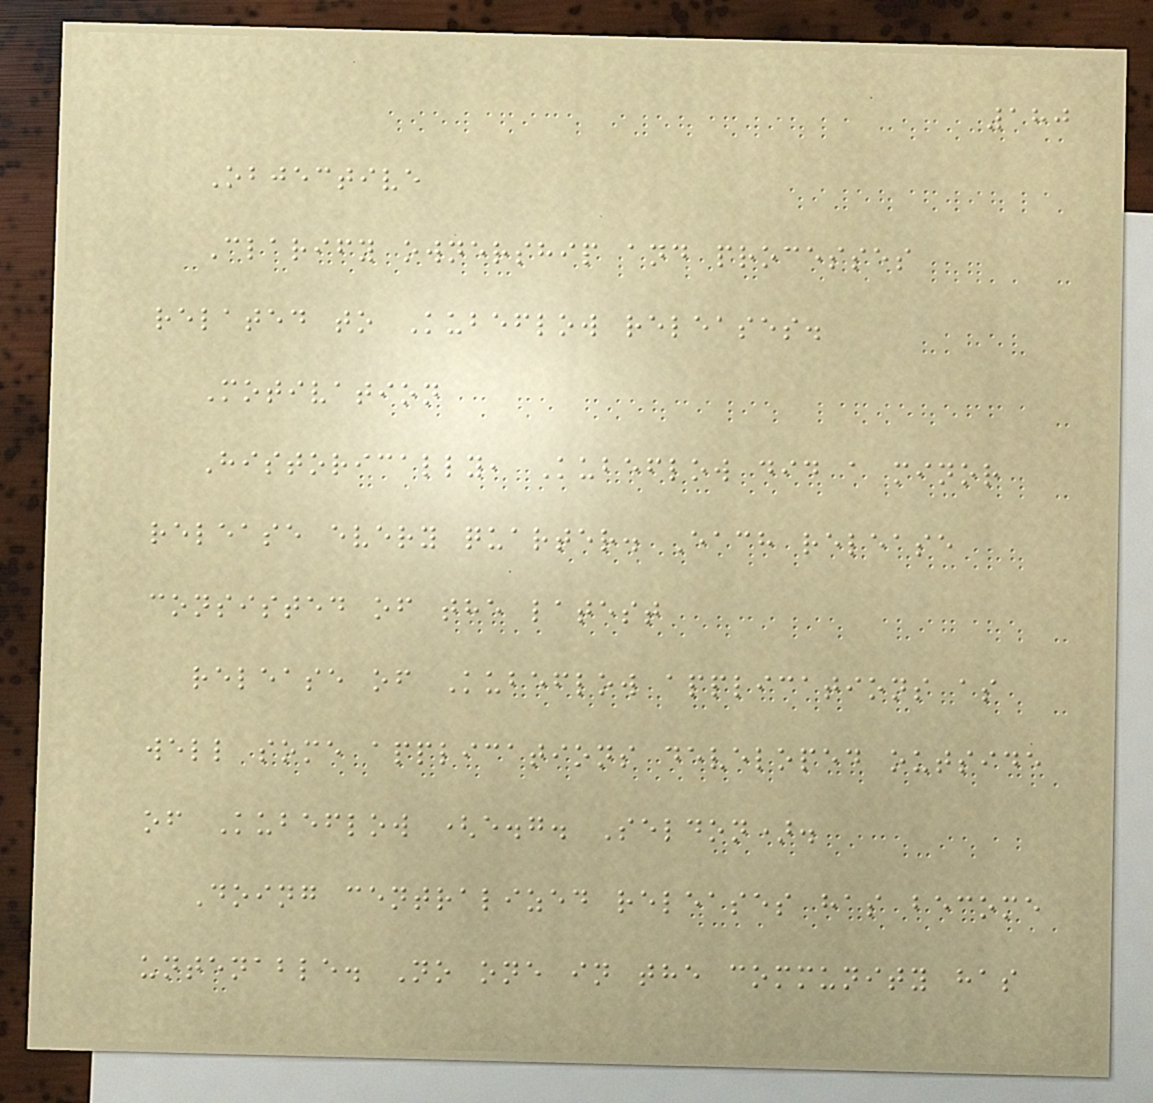180
Objective
Clarify ownership and processes
related to Kubeflow releases.
Motivation
Historically, Kubeflow did a minor
release every quarter. Each release
consisted of the latest
release of Kubeflow applications as
well some applications developed outside
of Kubeflow (e.g. Seldon).
Doing centralized releases has become
untenable. No one in the community has
